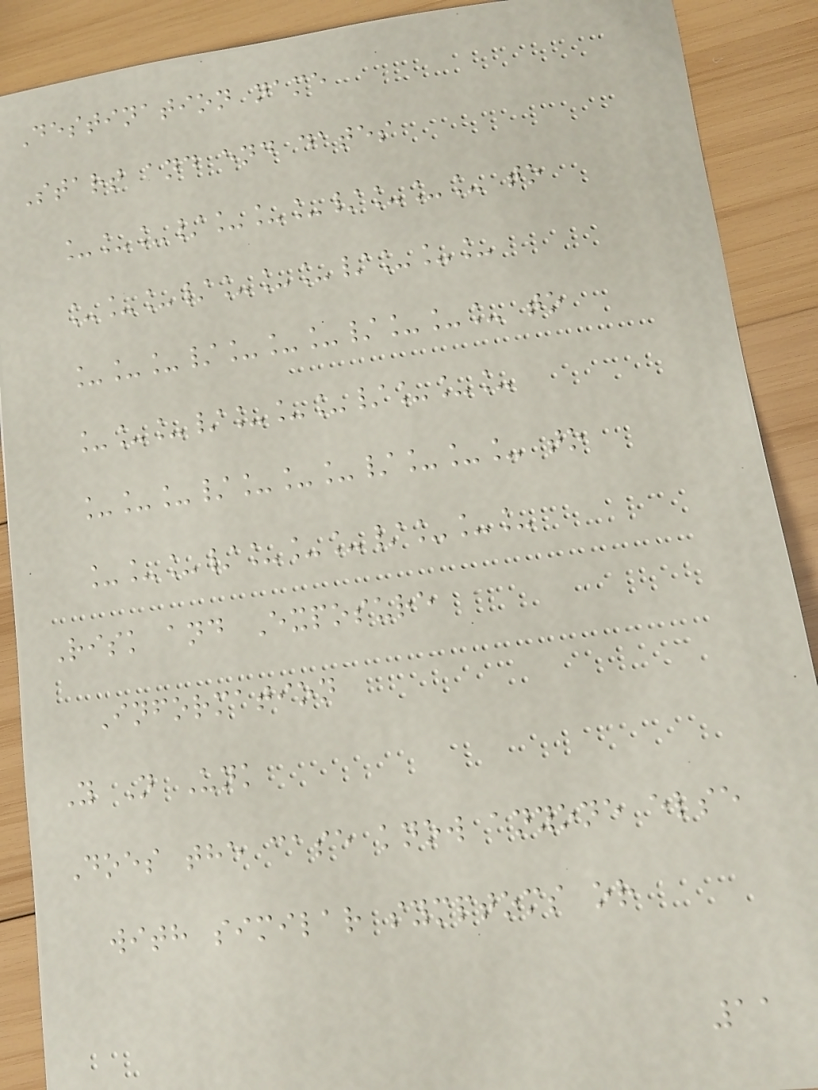Destination name
Start and end dates
___/___/___ to
___/___/___
___/___/___ to
___/___/___
___/___/___ to
___/___/___
Risk and Exposure
Information
Y N Unk
Does the case know anyone else
with similar symptoms or
11
